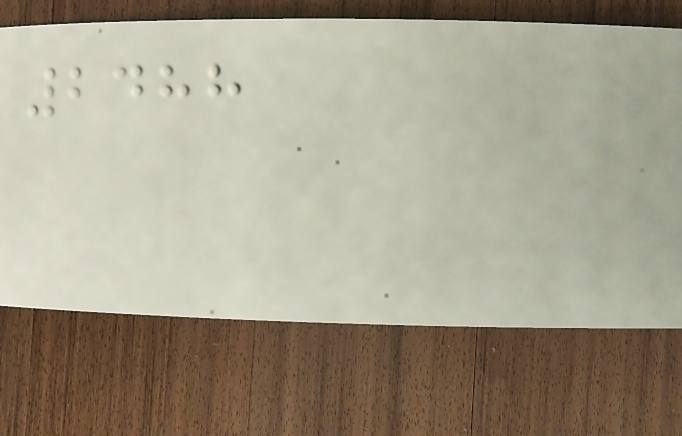2488
